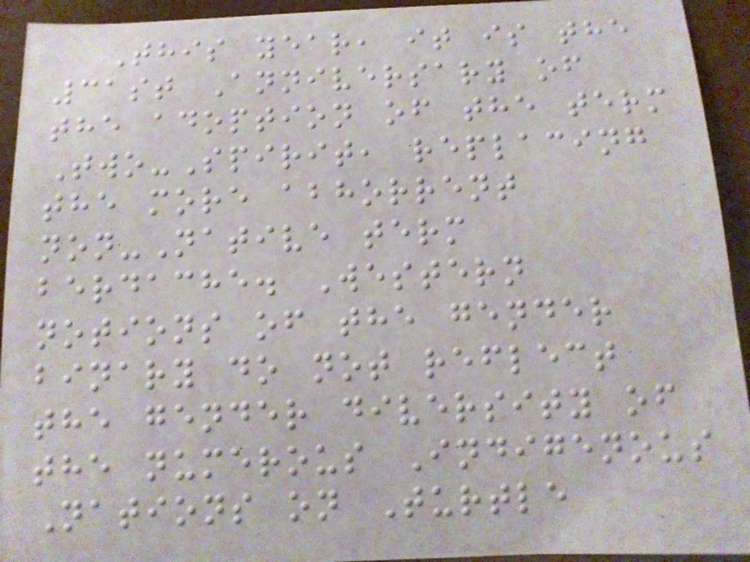This year, it is the
31st Anniversary of
the adoption of the term
Two-Spirit, replacing
the more abhorrent
non-Native term
berdache. Western
notions of the gender
binary do not reflect
the gender diversity of
the numerous Indigenous
Nations on Turtle
